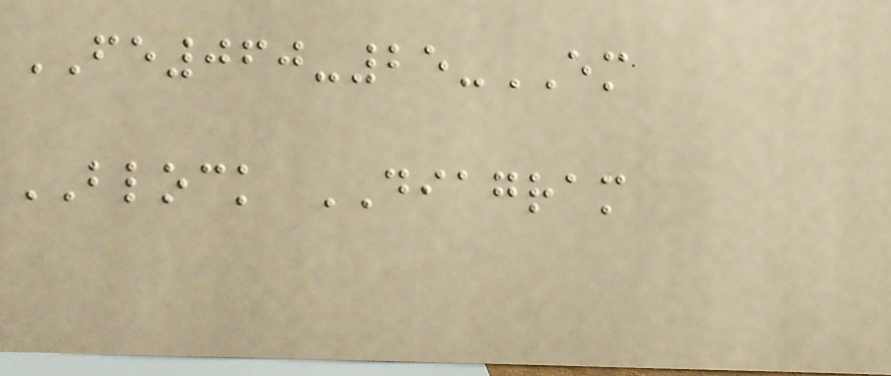FE060-25-EM
BLOCK DIAGRAM
